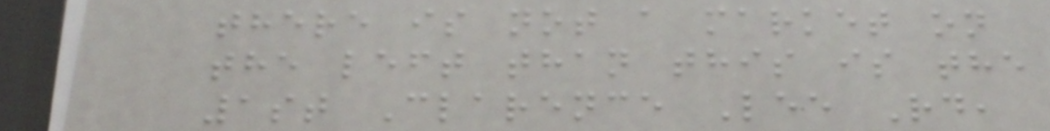there is not a market on
the left than this is the
1st Clarence Lee Rd,
